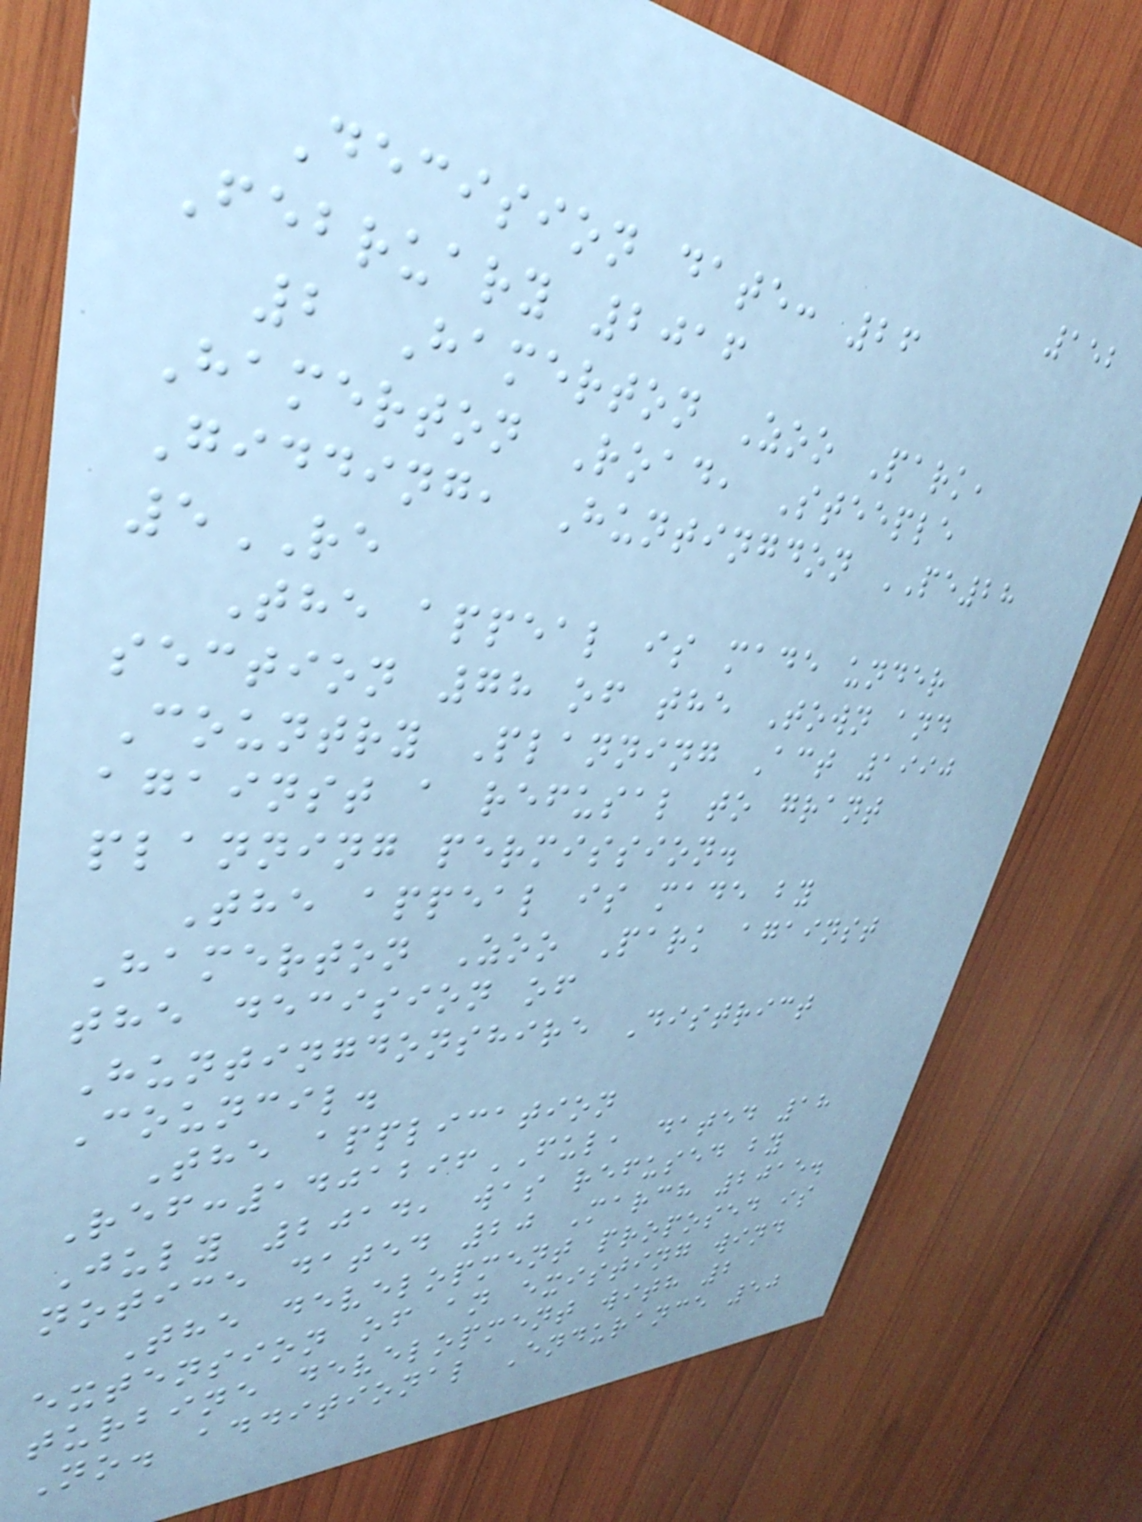152
Decision date: 26
February 2016
2 Hamerton Zoo Park,
Hamerton Road, Steeple
Gidding, Huntingdon PE28
5RE
The appeal is made under
section 78 of the Town and
Country Planning Act 1990
against a refusal to grant
planning permission.
The appeal is made by
Hamerton Zoo Park against
the decision of
Huntingdonshire District
Council.
The application
Ref:1401296FUL, dated 18
July 2014, was refused by
notice dated 20 March 2015.
The development proposed is
extension of an existing wind
turbine development with 2
No. additional Endurance 50
